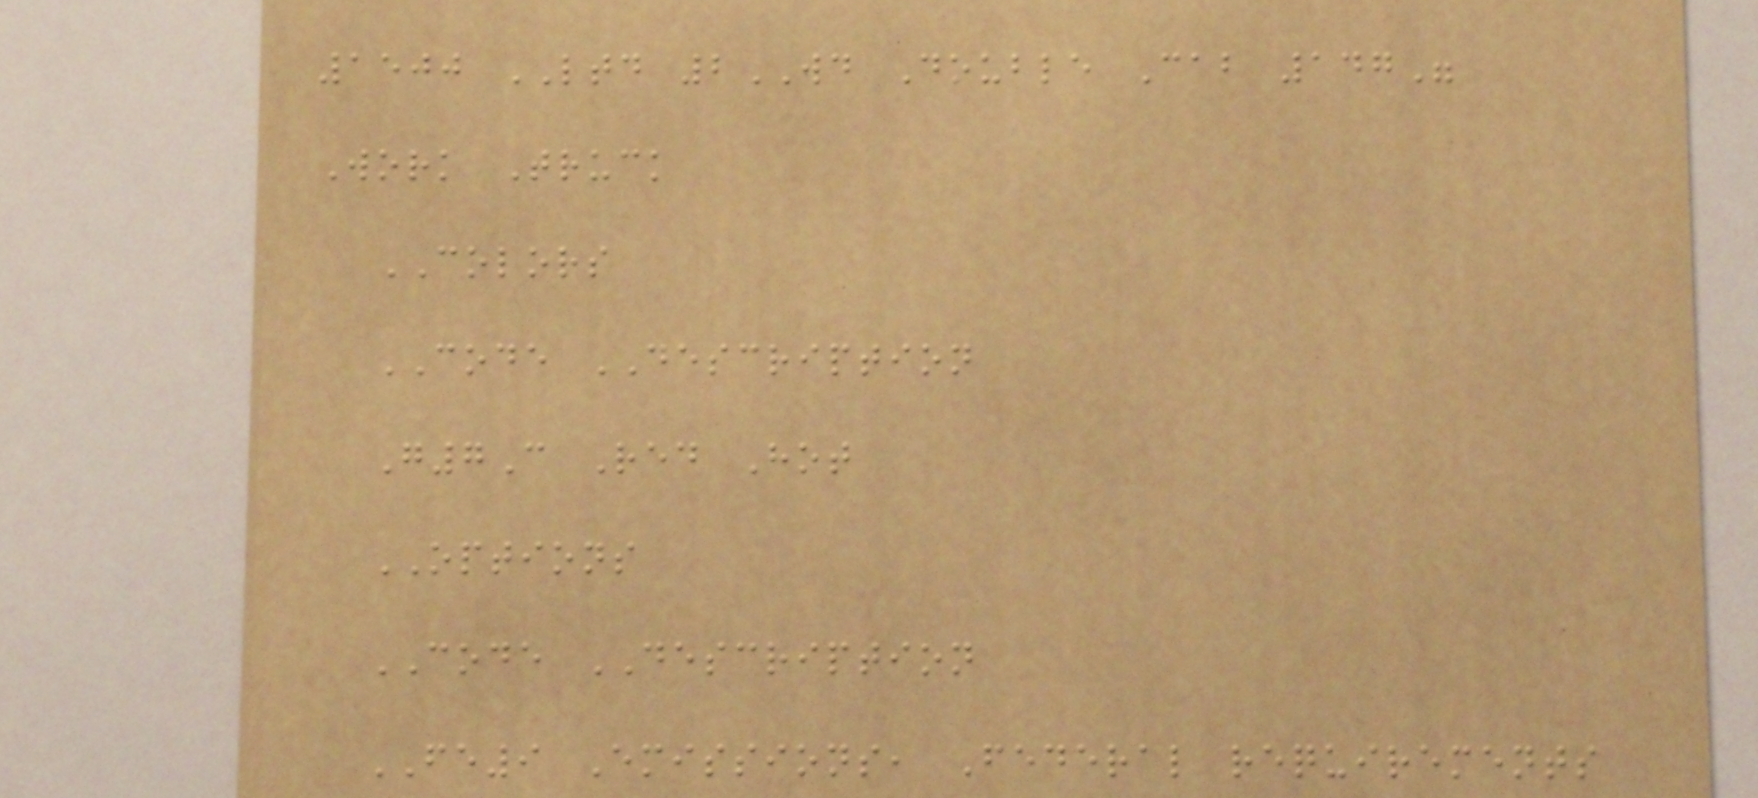1500 LTD 2WD Double Cab 147"
Work Truck
COLORS
CODE DESCRIPTION
G7C Red Hot
OPTIONS
CODE DESCRIPTION
FE9 Emissions, Federal requirements
